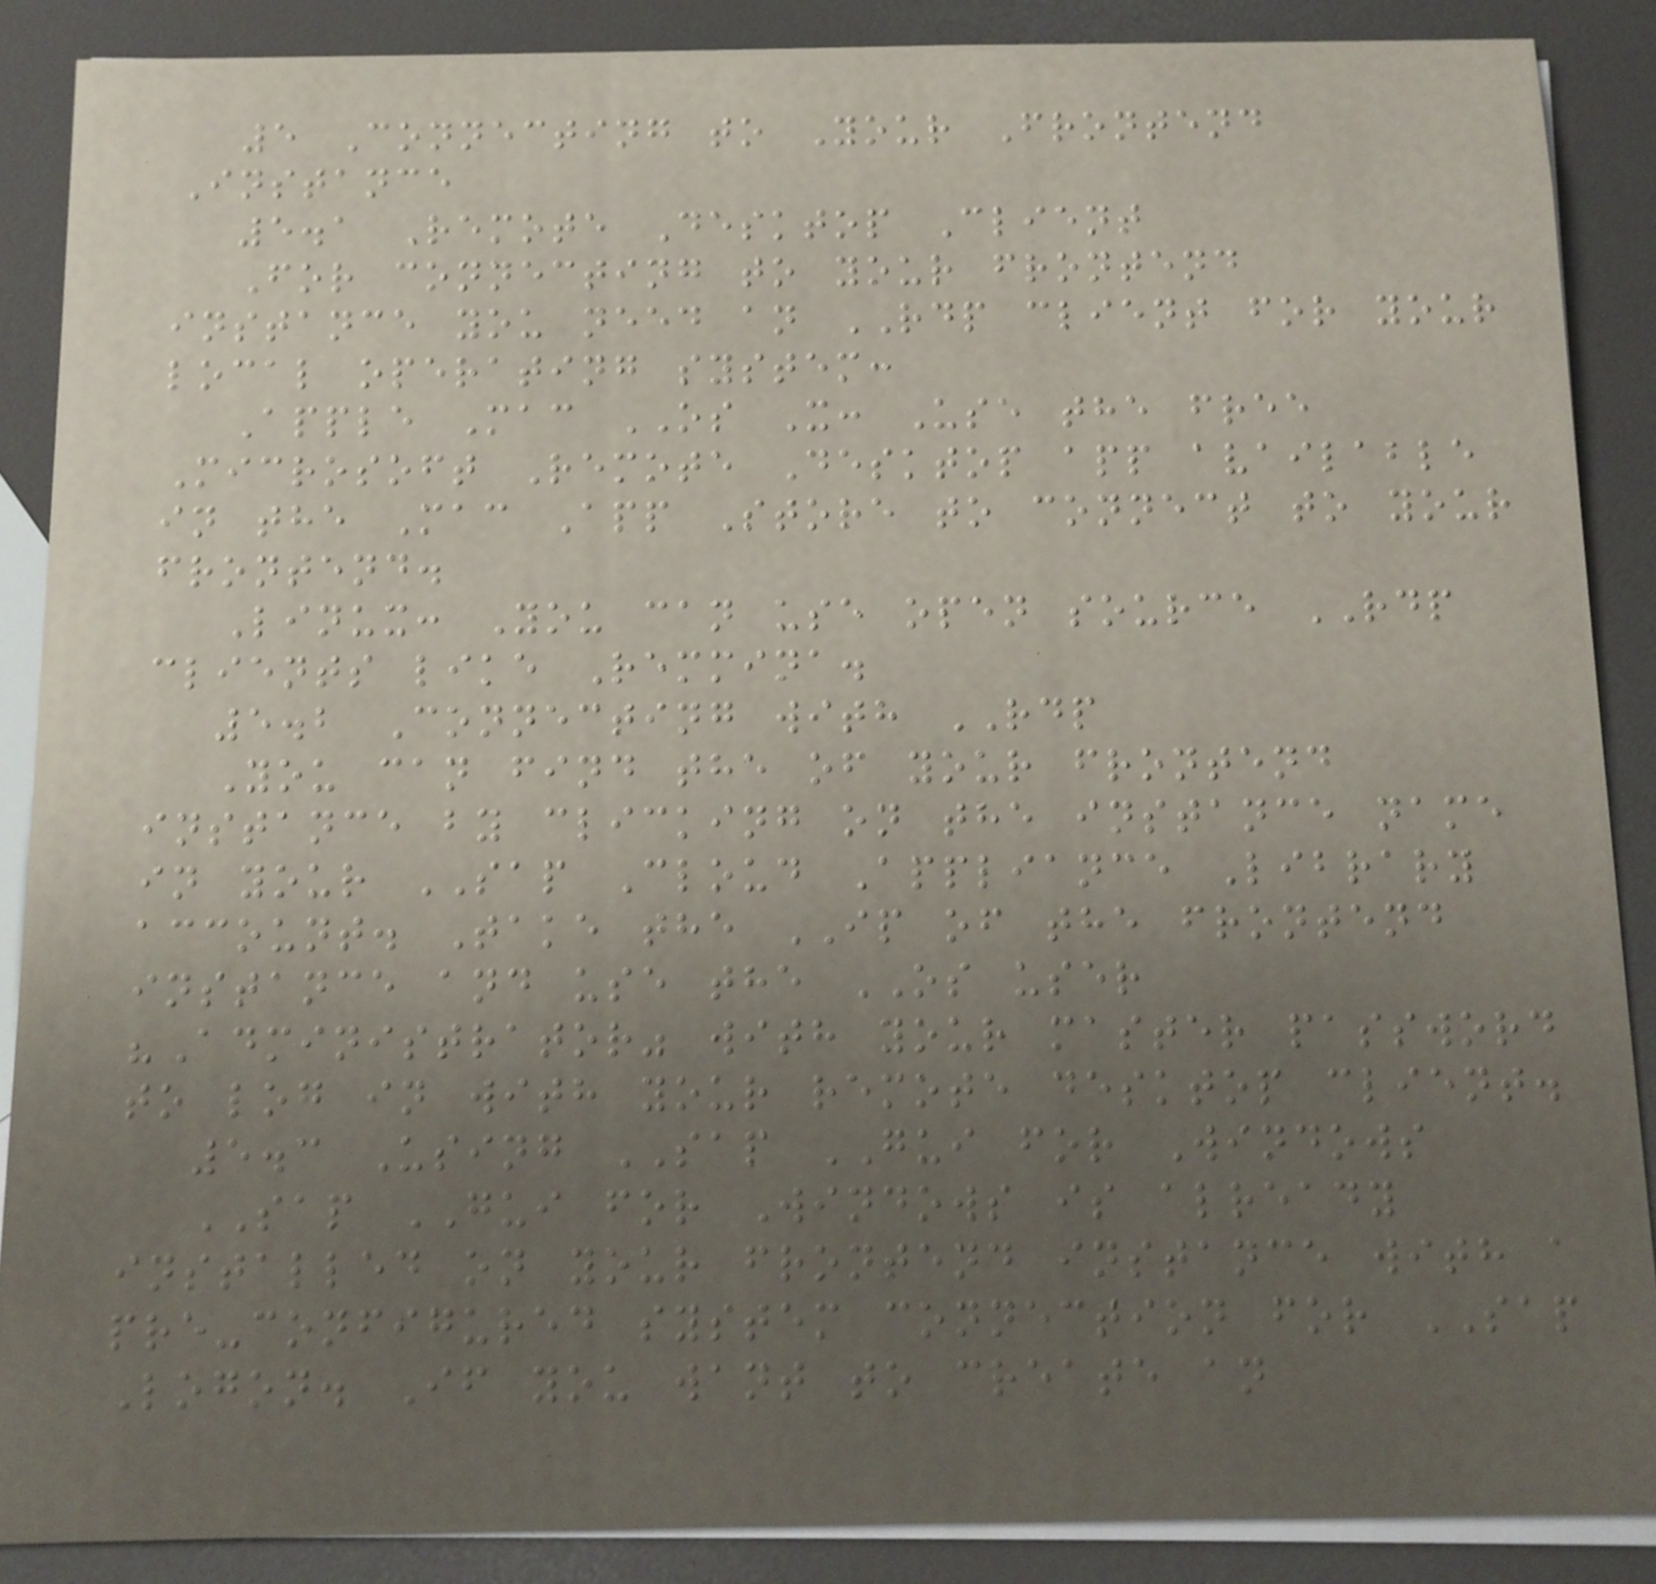5 Connecting to Your Frontend
Instance
5.1 Remote Desktop Client
For connecting to your frontend
instance you need an RDP client for your
local operating system:
Apple Mac OS X: Use the free
Microsoft Remote Desktop app available
in the Mac App Store to connect to your
frontend.
Linux: You can use open source RDP
clients like Remmina.
5.2 Connecting with RDP
You can find the of your frontend
instance by clicking on the instance name
in your SAP Cloud Appliance Library
account. Take the IP of the frontend
instance and use the OS user
"Administrator" with your master password
to log in with your remote desktop client.
5.3 Using SAP GUI for Windows
SAP GUI for Windows is already
installed on your frontend instance with a
pre-configured system connection for SAP
Logon. If you want to create an
